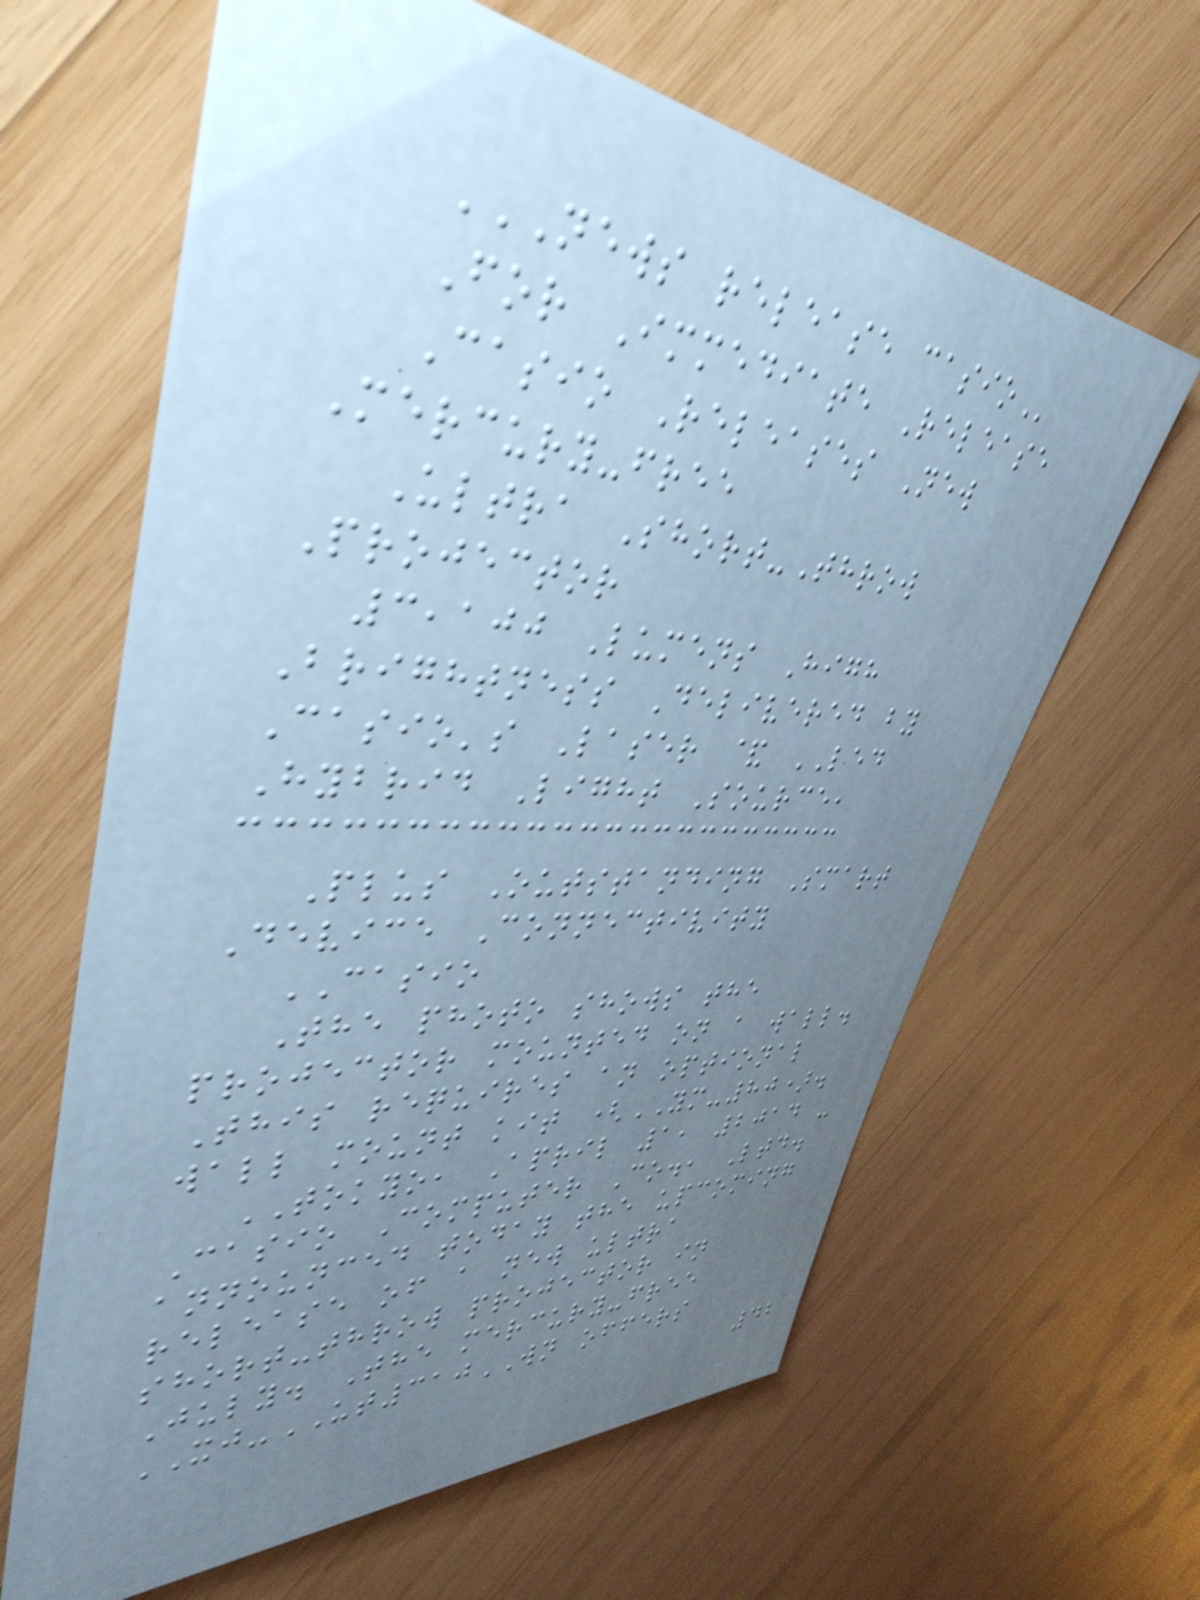NEWS RELEASE CASIO
For Immediate Release
Casio Releases New
Mercury-free
Ultra Short-Throw
Projector
3,100 Lumens High
Brightness Delivered by
Casio's Laser & LED
Hybrid Light Source,
Plus Outstanding Smart
Device Connectivity
CASIO
The photo shows the
projector mounted on a wall.
This requires an optional
wall mount kit (YM-80).
TOKYO, April 1, 2014 -
Casio Computer Co., Ltd.
announced today the upcoming
release of a new ultra
short-throw projector in
July. The mercury-free
XJ-UT310WN offers
42
